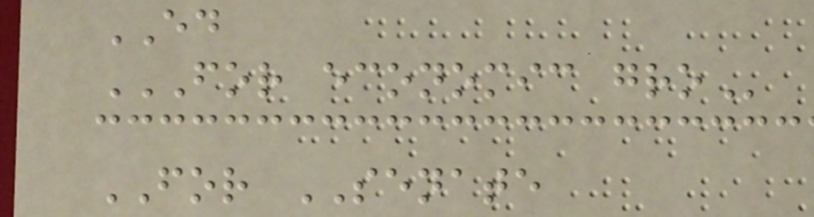ED
FOR ECONOMIC GRO
FOR SENATE
